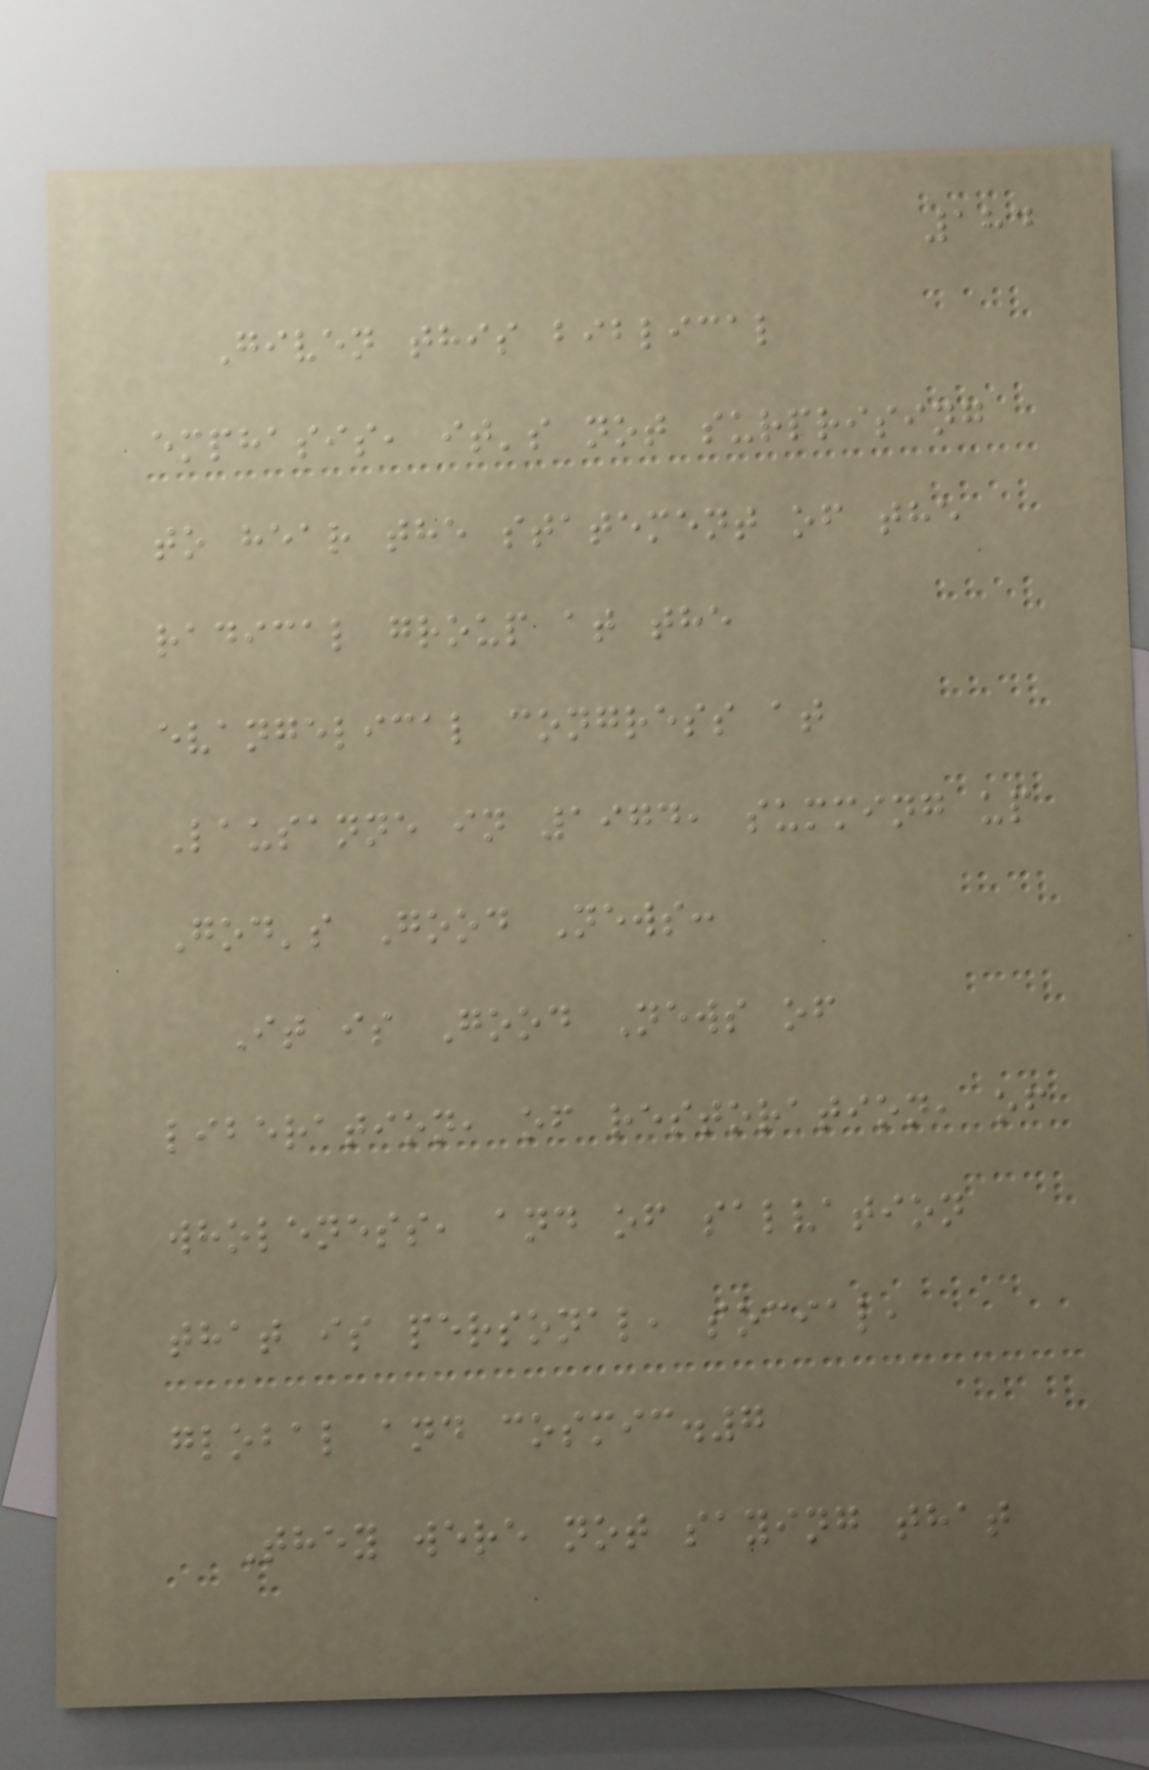184
Given this biblical
emphasis, it's not surprising
to hear the statement of the
radical group at the
evangelical congress at
Lausanne in 1974, summing up
God's Good News:
It is Good News of
liberation, of restoration, of
wholeness, and of salvation
that is personal, social,
global and cosmic.7
They were not saying that
